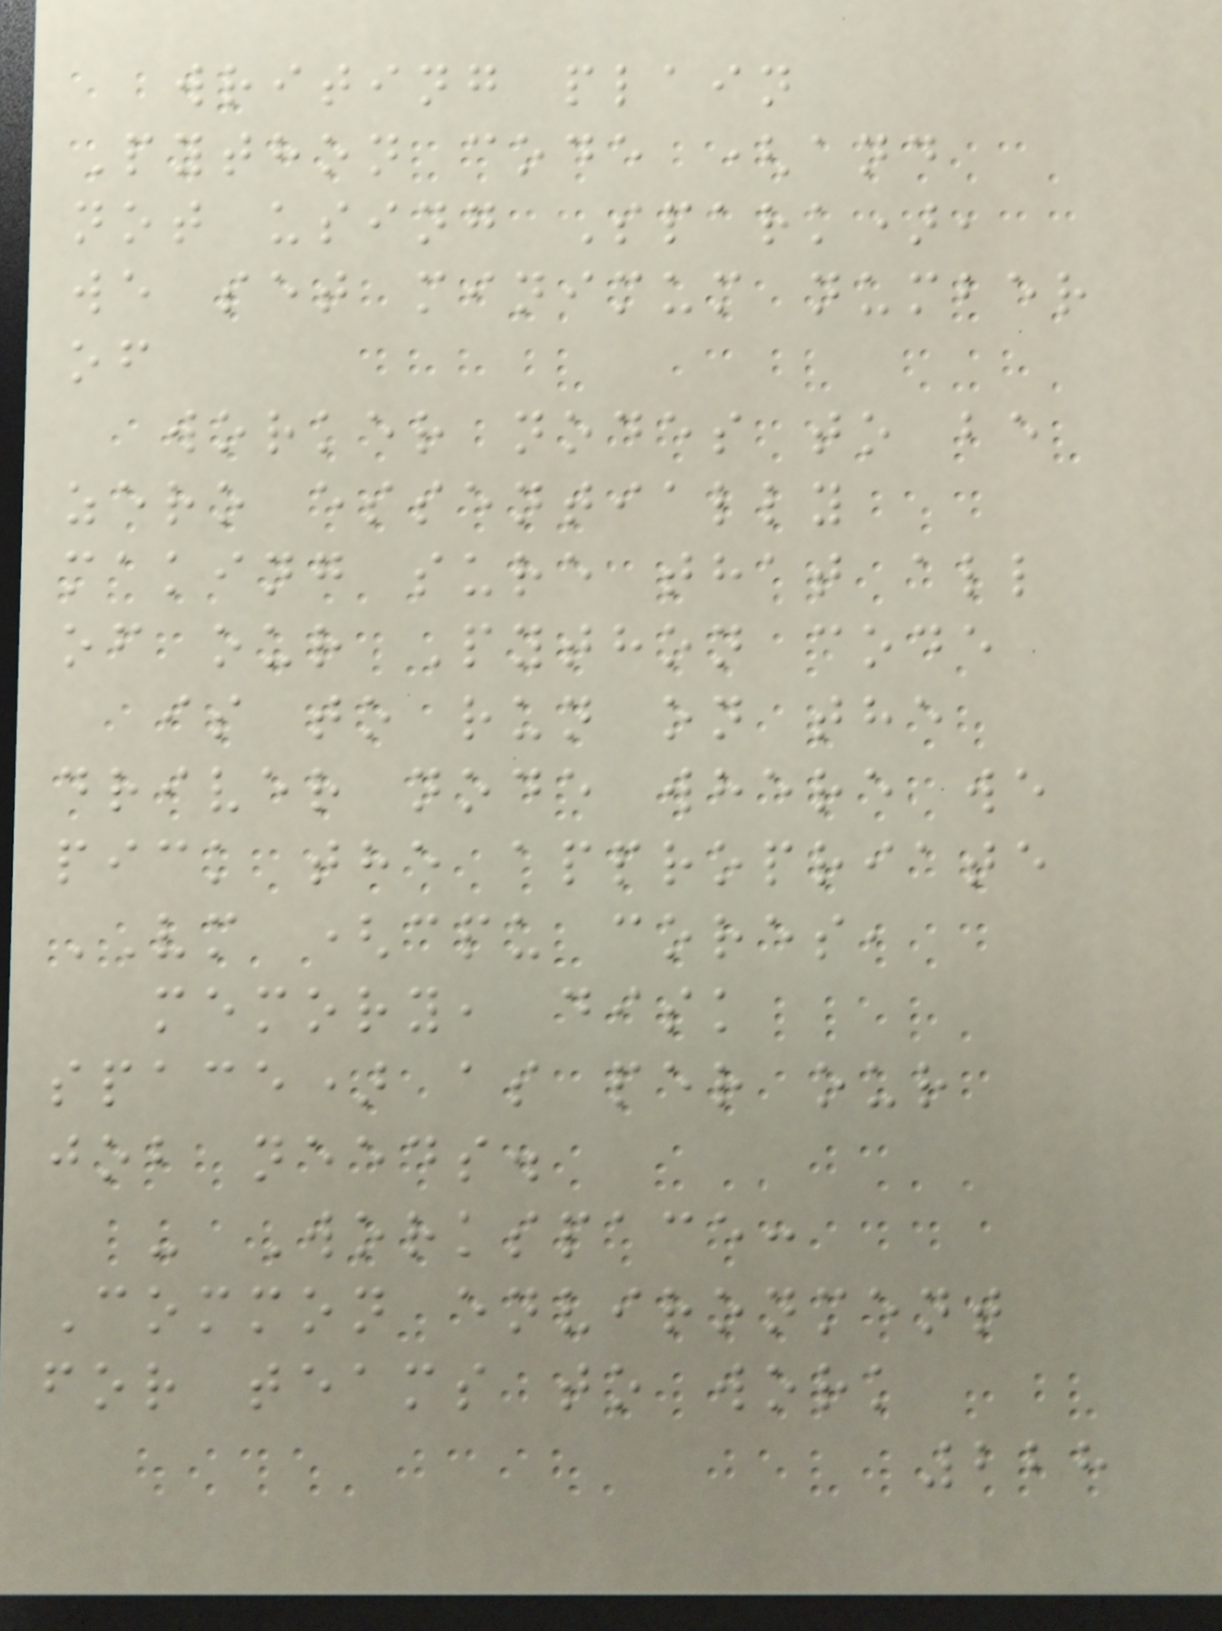writing plain
Python code (and
not using Spark),
we set minimum number
of
worker nodes to be
zero essentially
making sure that all
of our Python code
is to run on the
driver node where we
pick the appropriate
VM (cpu cores,
memory, disk
space) as per our
job needs.
- Workspace:
Common environment
for teams to work
228
